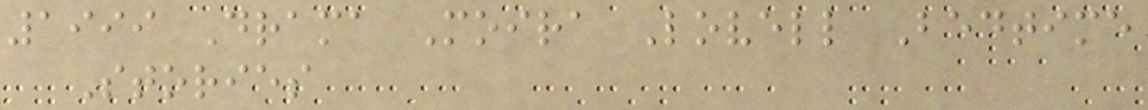1999 Drama Moira Lovell Bedtime
Stories
